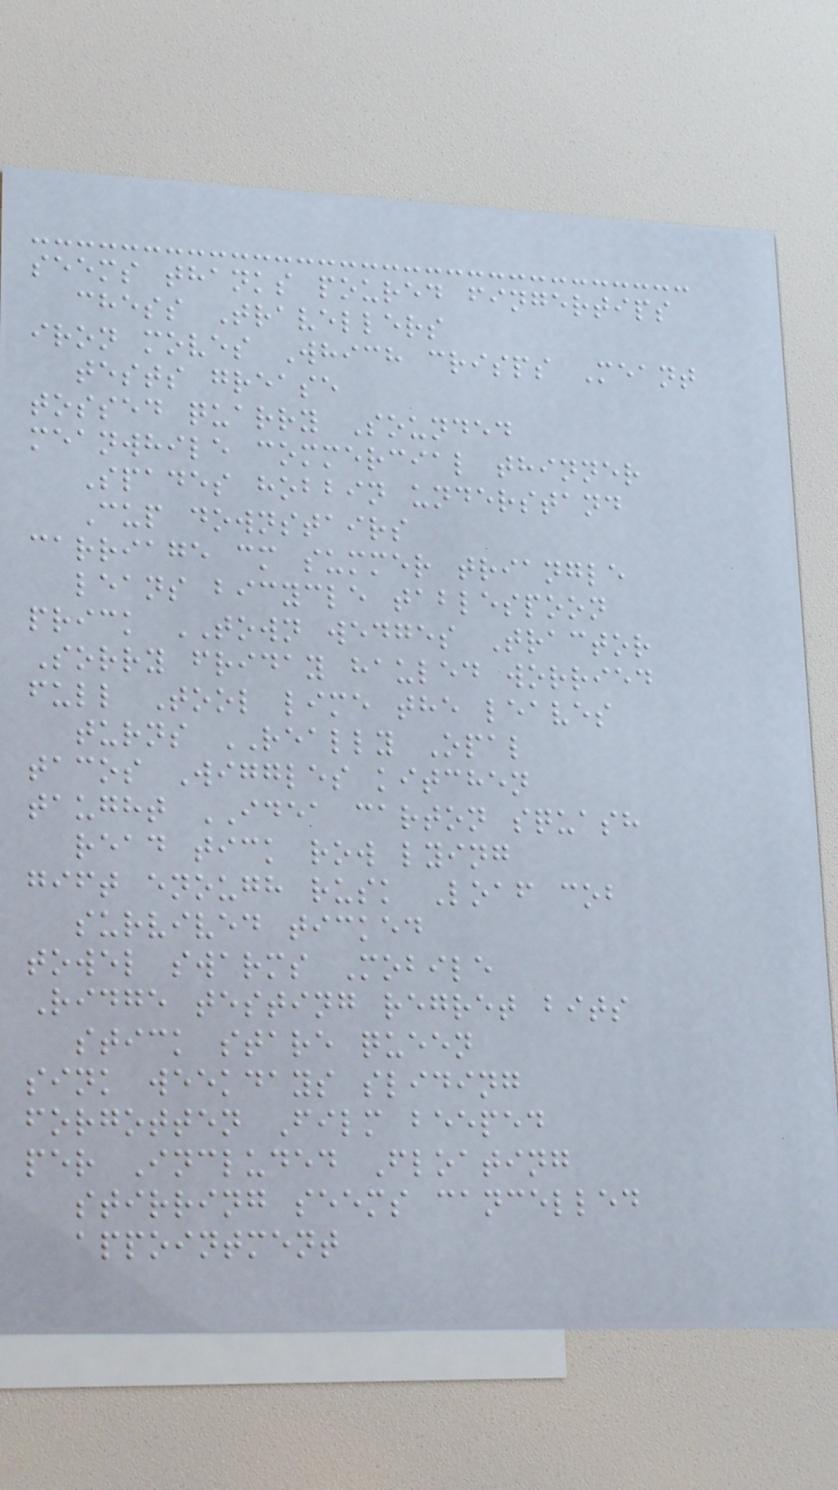seems thanks poured fingertips
chess Travellers
iron moves Which crisps Meant
tests grease
tossed quarry Sounded
meanwhile commercial thinner
Spades hobbin understand
Cup downstairs
carriage cm summer triangle
leans bicycle tablespoon
prick TOWN wedges Tractor
Sorry friday hauled worried
full Tool lime the leaves
turns REALLY Opal
tacos Wiggles kitchen
taught IDEA carton squash
read tick row lying
gift enough rusk Loaf cob
survived ticked
towel swarms Mobile
Ridge testing regret bits
stick stare queen
sink weekdays sliding
forgotten Film beeped
per Included Floating
stirring seems cancelled
appointment
